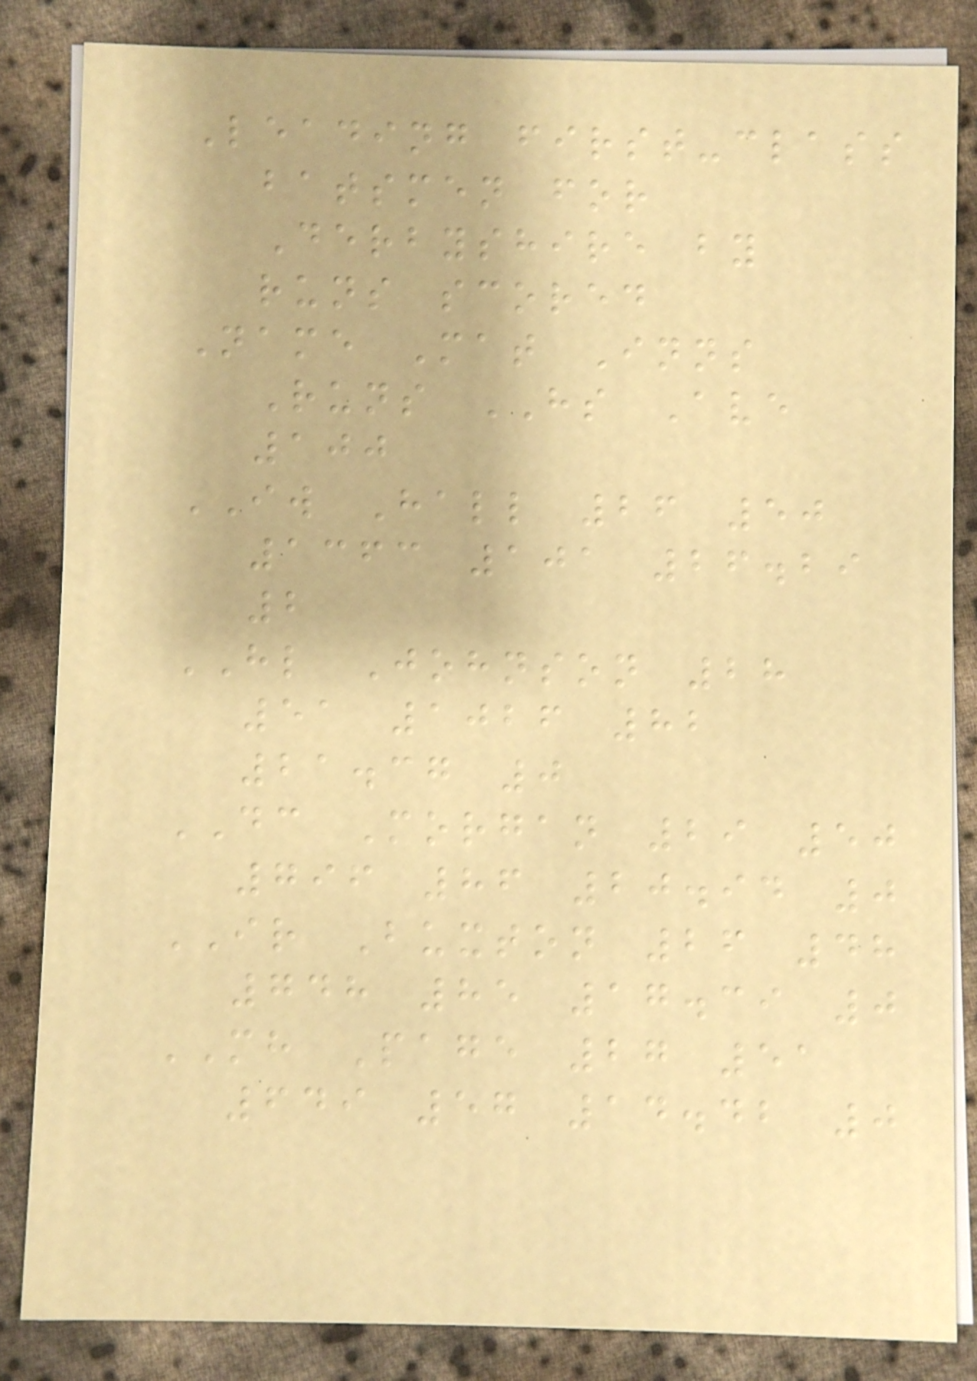Leading first-class
batsmen for
Derbyshire by
runs scored
Name Mat Inns
Runs HS Ave
100
IW Hall 26 50
1363 101 26.29
2
HL Johnson 28
51 1026 82
21.37 0
DC Morgan 29 50
796 86 20.94 0
IR Buxton 26 48
748 85 17.39 0
MH Page 27 51
649 57 14.42 0
